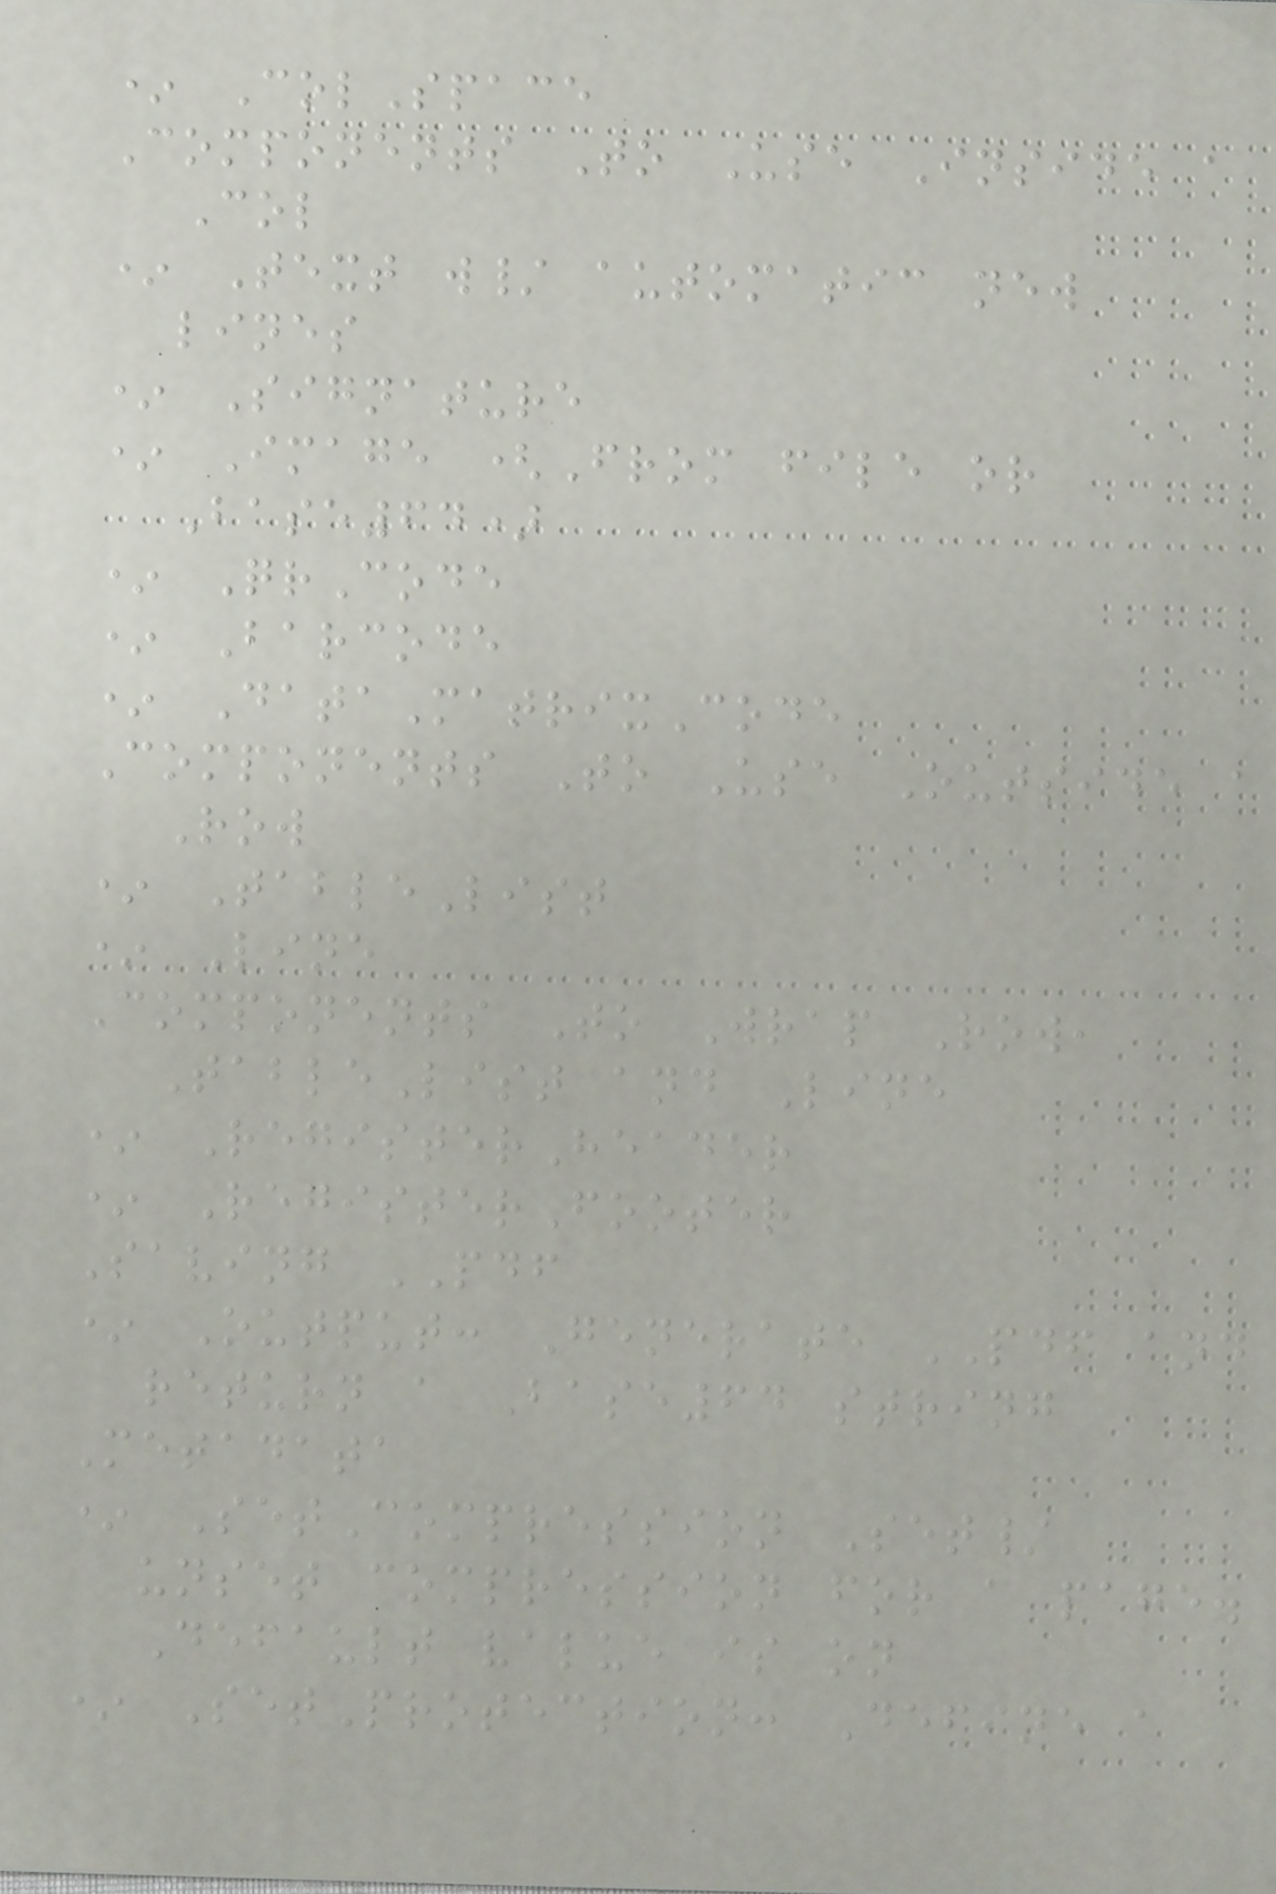* ColSpace
Components To Use Inside a
Col
* Text w/ automatic new
lines
* Signature
* Image (From file or
Base64)
* QrCode
* Barcode
* DataMatrixCode
Components To Use Outside a
Row
* TableList
* Line
Components To Wrap Row,
TableList and Line
* RegisterHeader
* RegisterFooter
Saving PDF
* Output: Generate PDF and
return a Base64 string
Metadata
* SetCompression Set/
unset compression for a page.
Default value is on
* SetProtection: Define a
